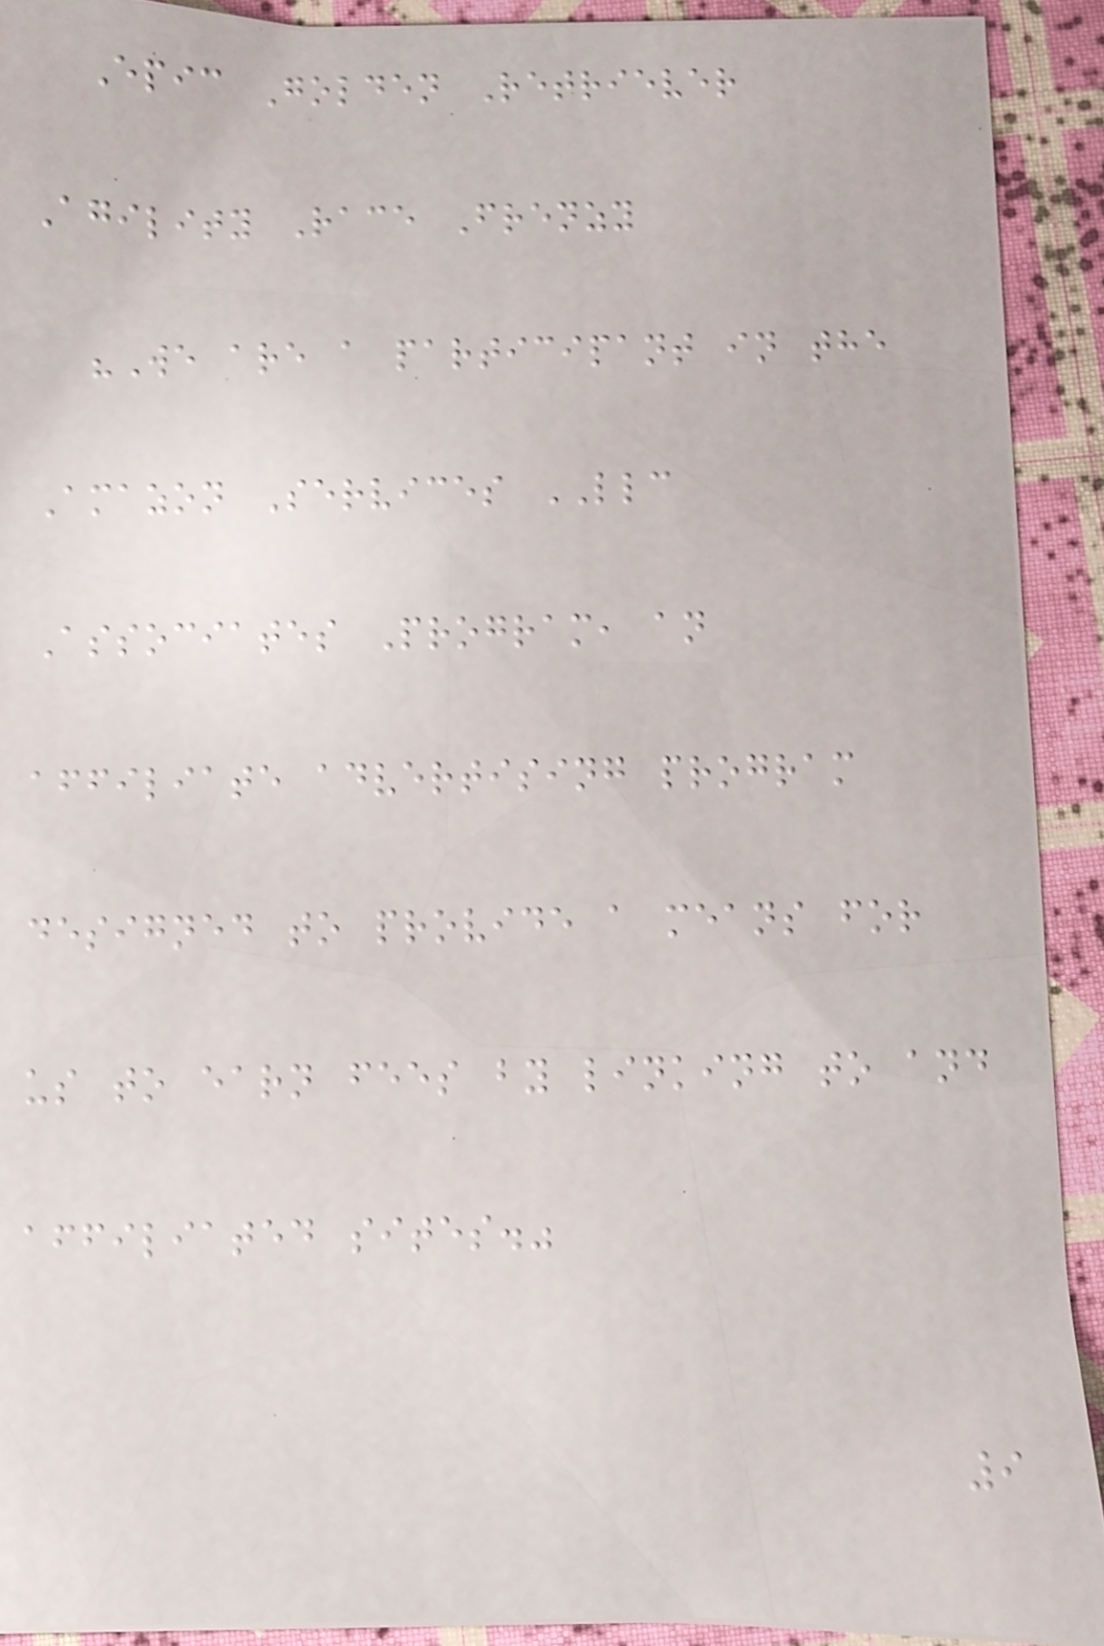Epic Golden Retriever
Agility Race Frenzy
"We are a participant in the
Amazon Services LLC
Associates Program, an
affiliate advertising program
designed to provide a means for
us to earn fees by linking to and
affiliated sites."
9
